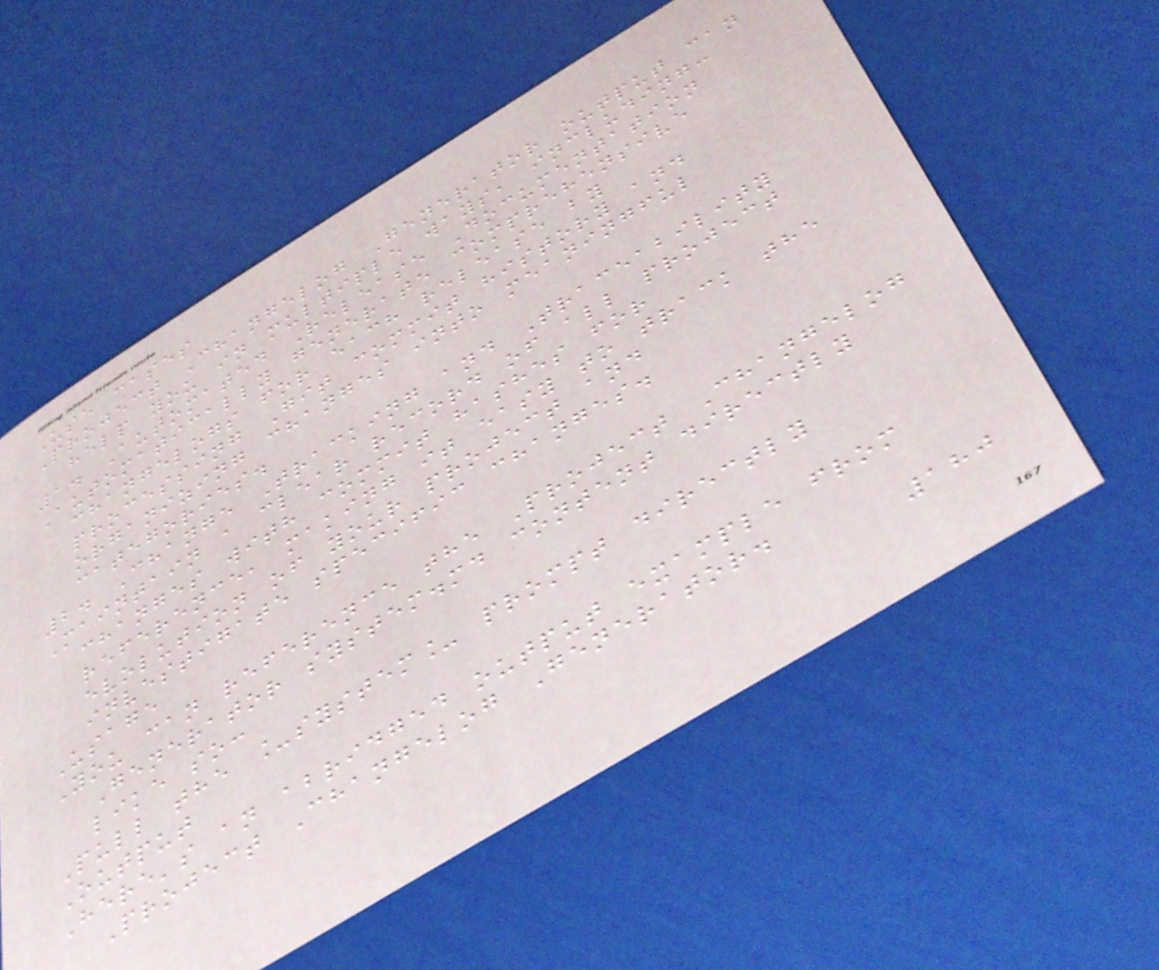Use cases
Project Changelog Generator output can
help you in multiple ways, including:
1. Automated Release Documentation
Automatically generate comprehensive
changelogs for each release by
processing Git commit history and
organizing changes into meaningful
categories.
2. Change Tracking and Traceability
Maintain a clear record of all project
changes with commit hashes for
reference, making it easy to track the
evolution of your project and
investigate specific changes.
Usage
You can reference the Project Changelog
Generator system.md content directly
like so:
Pull the _system_ prompt directly
Output
Here's an abridged output example from
Project Changelog Generator.
180
